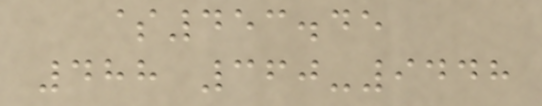$453.45
488 360-9448
